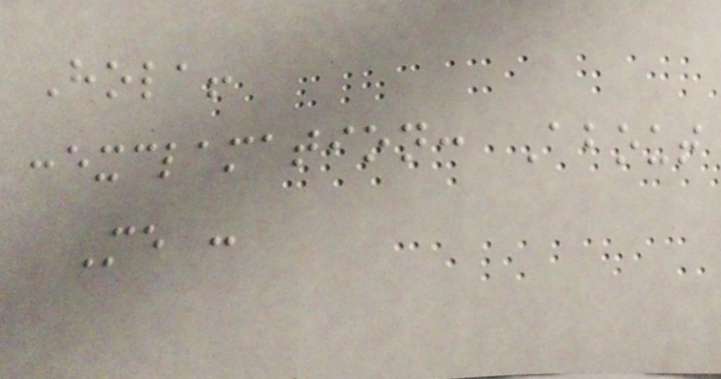Hola!
:exclamation: About
Me :
